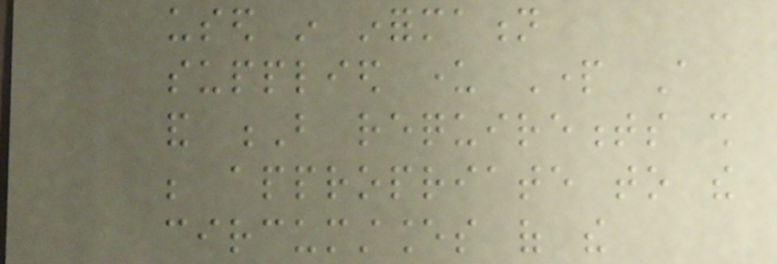used in information
supplied under Part A
and B requirements shall
be appropriate to the
circumstances of the
